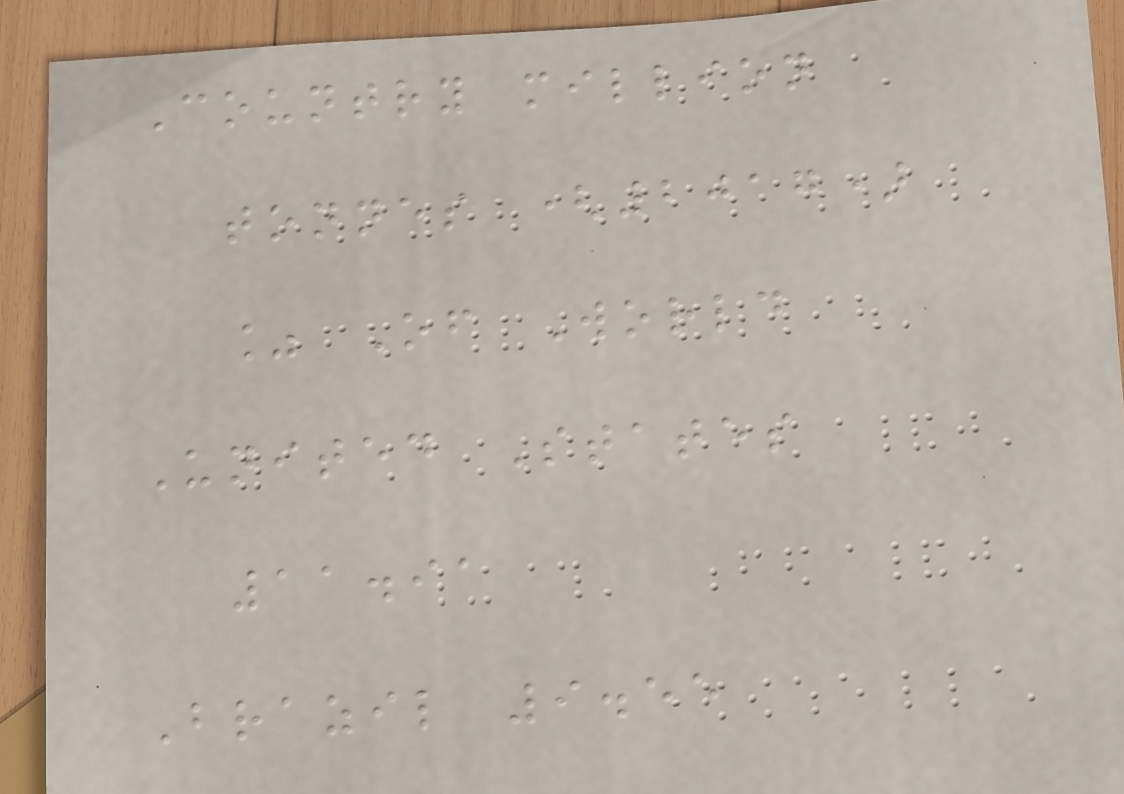Country million
tonnes (2017)
% Of World
United States
11.91
Brazil 9.55
